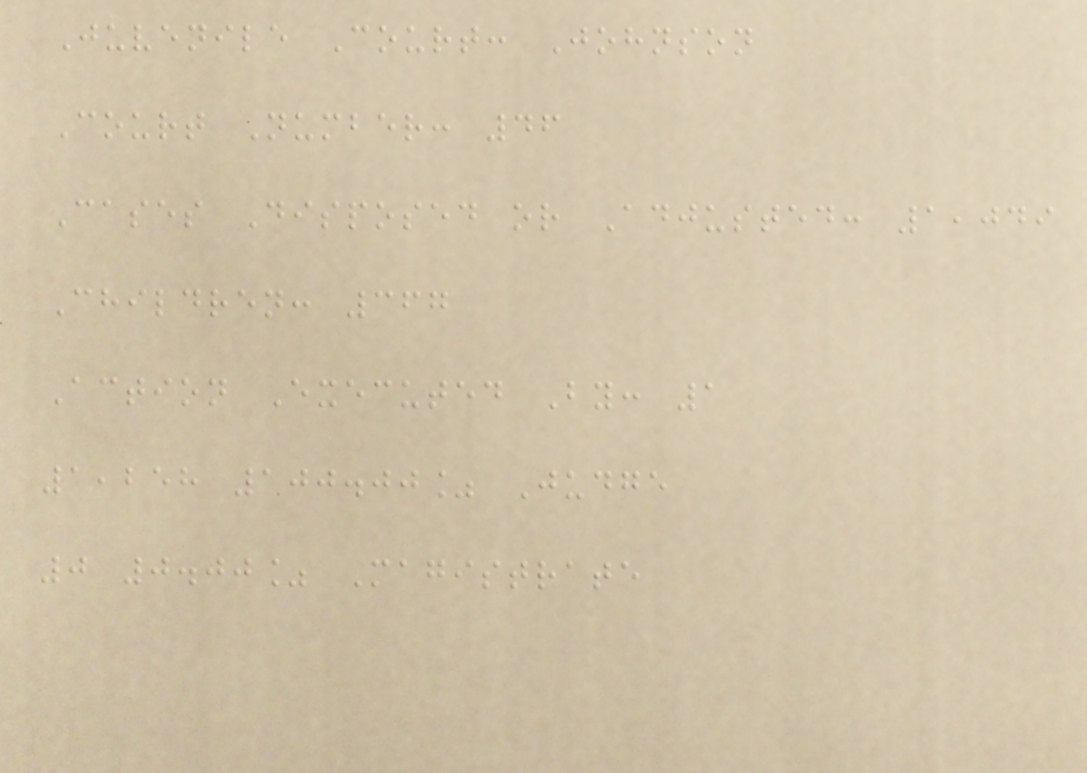Juvenile Court: Johnson
Court Number: 46
Cases Disposed or Adjusted: 1,049
Children: 367
Action Executed By: 1
1,258 100.00% Judge
0 0.00% Magistrate
